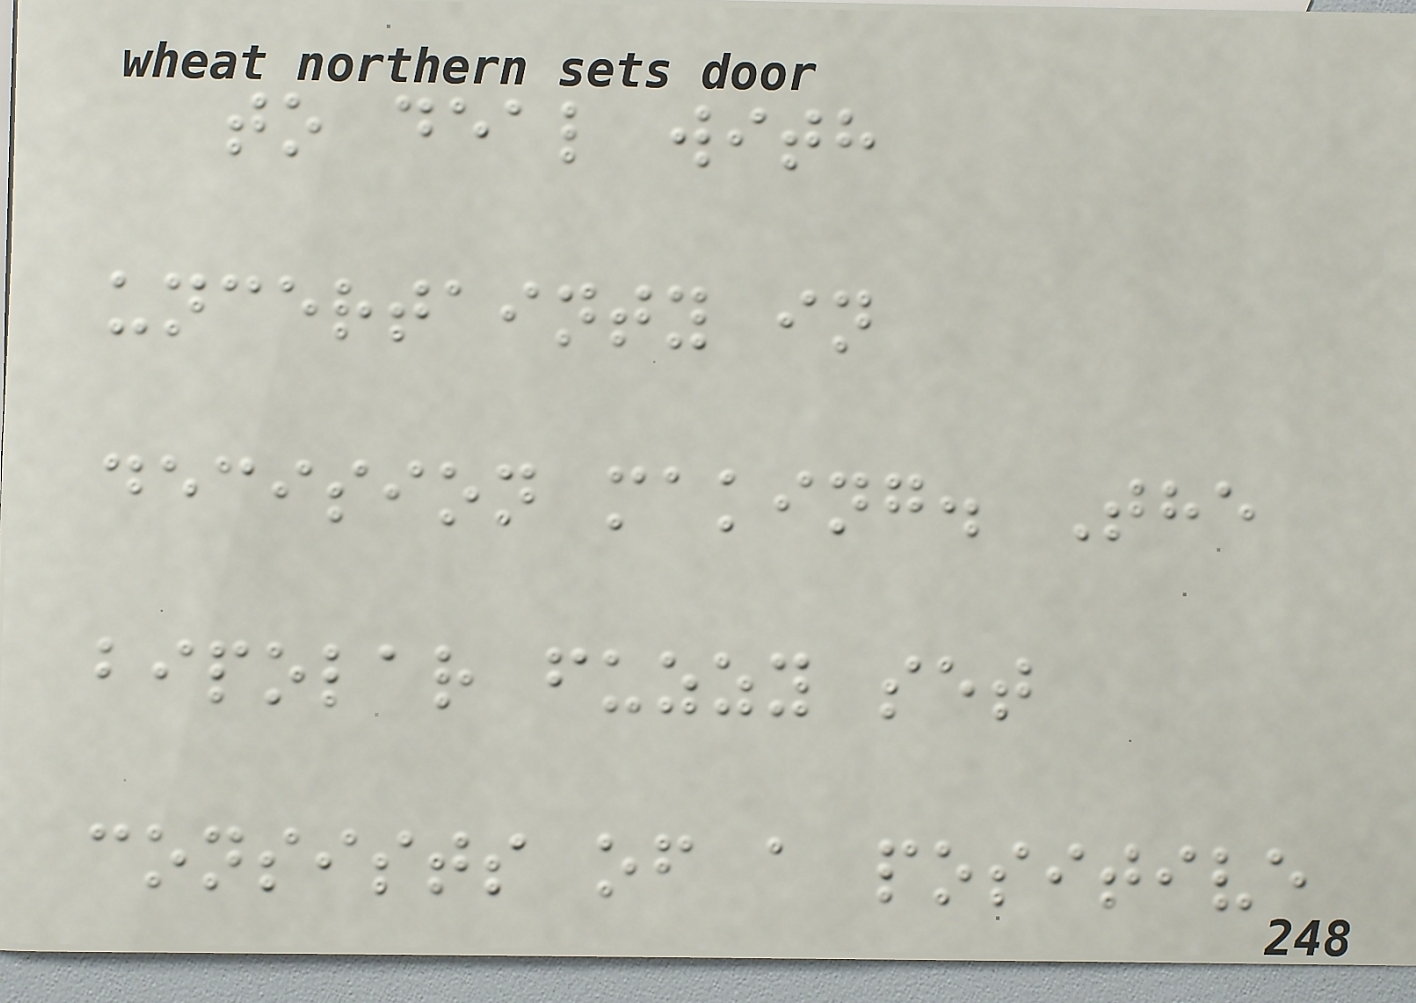to deal with
uncertainty in
decision making. The
bipolar fuzzy set
consists of a positive
